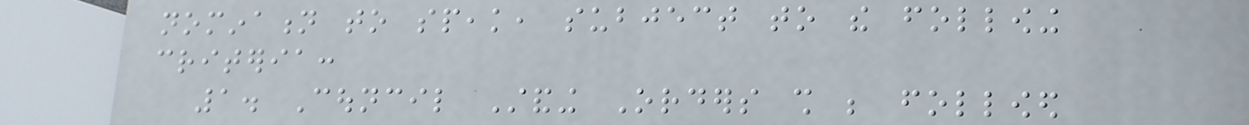nomination to speak, subject to the following
criteria:
1. Council Standing Orders shall be followed
